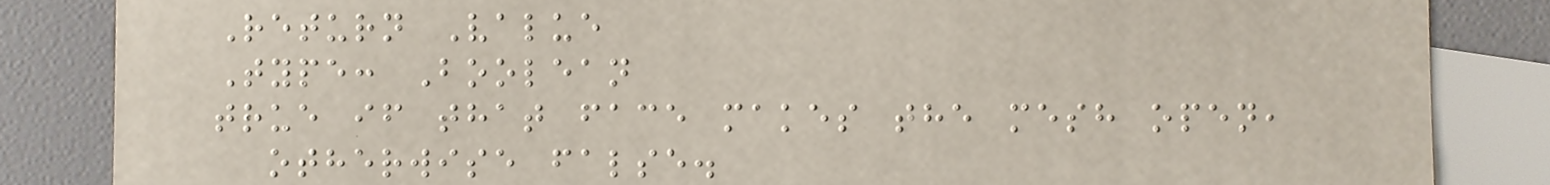Return Value
Type: Boolean
true if that face makes the mesh open,
otherwise false.
